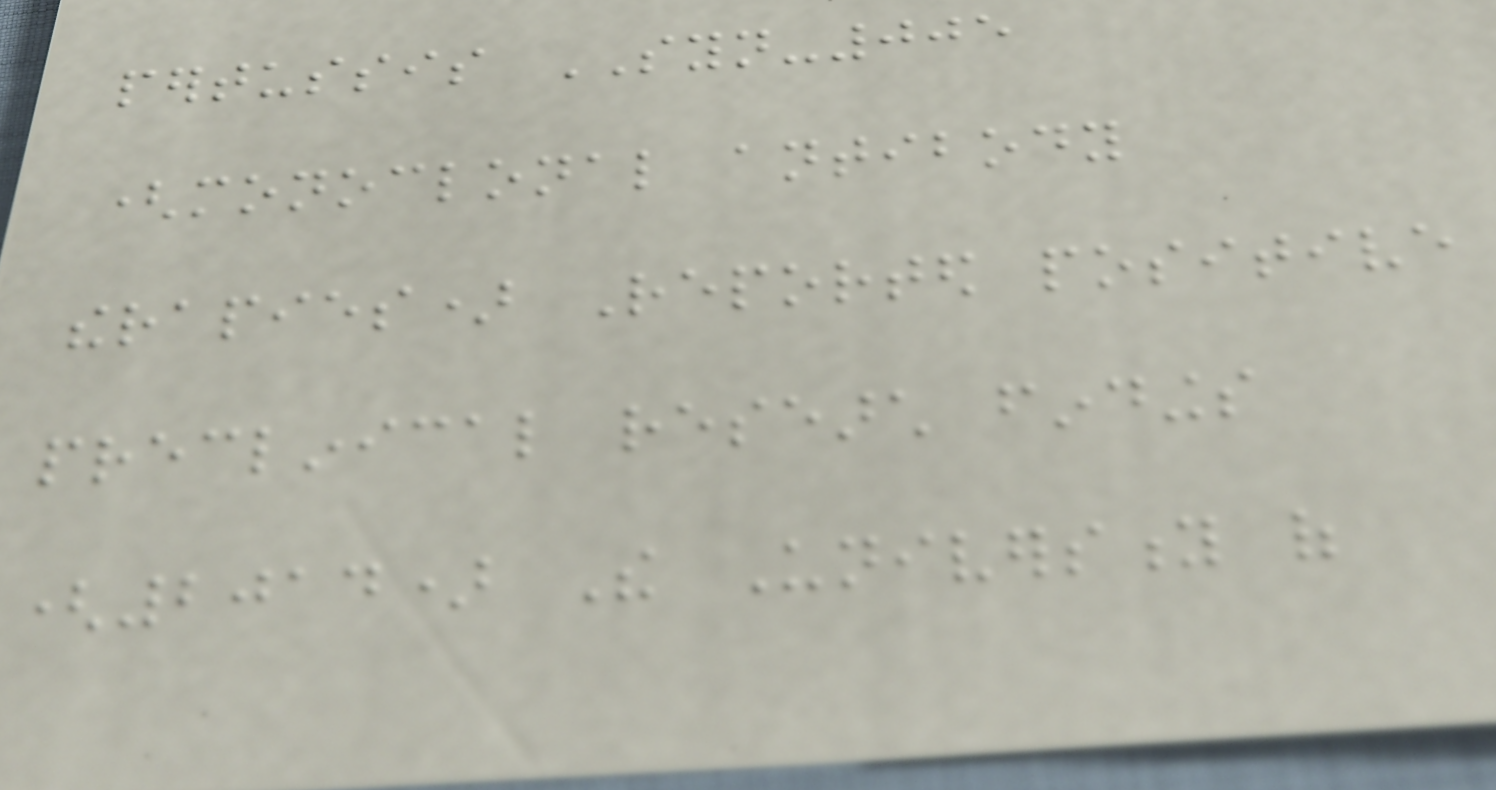pertussis SYN-005
(monoclonal antibody
therapies) Reported positive
preclinical research findings
(2014) The University of
